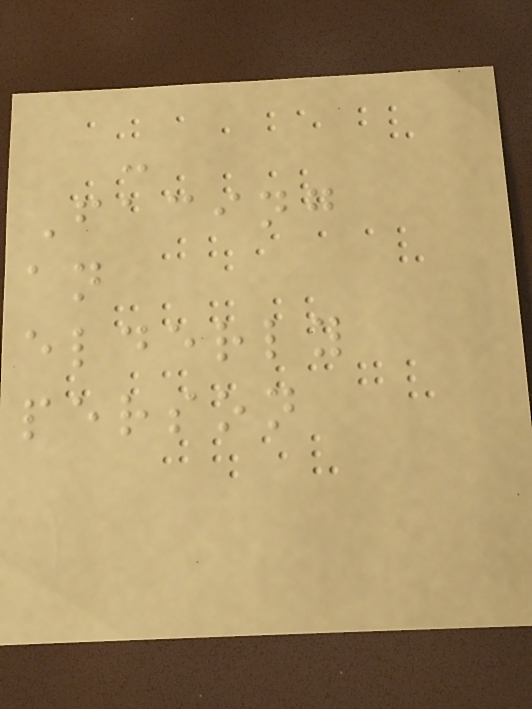-
Facing
an
elderly
person
